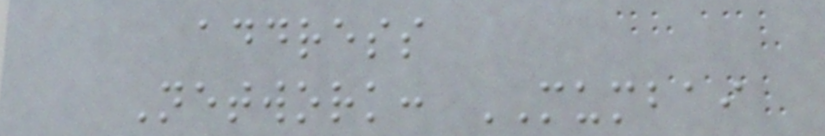address
Network: MUMBAI
